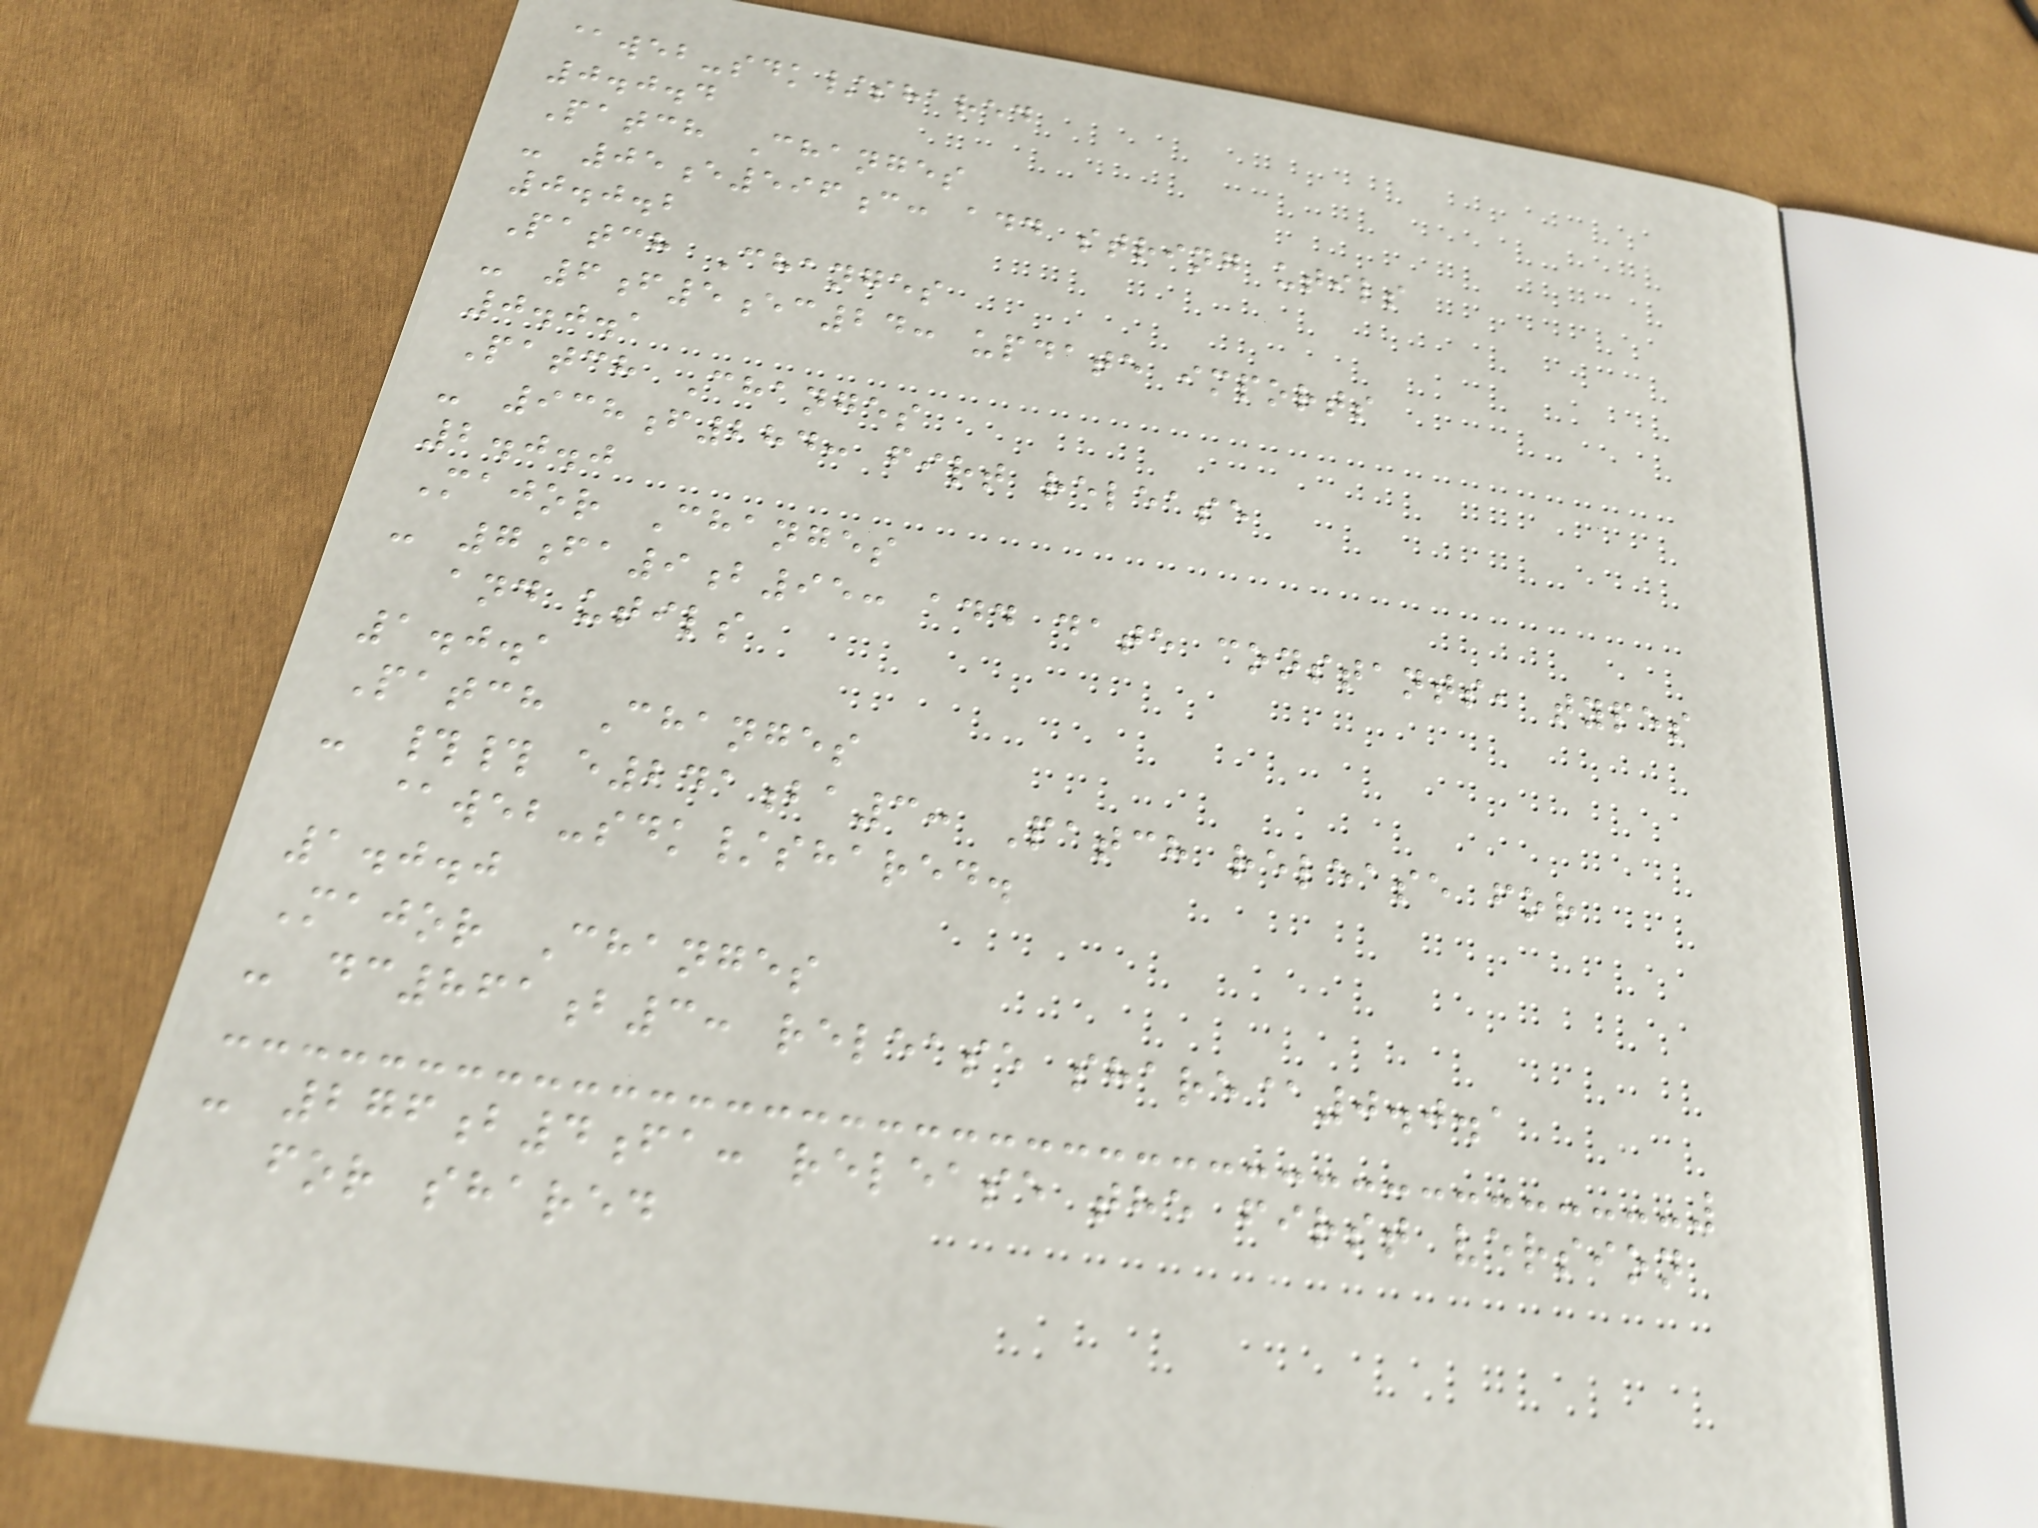@web-sdk/shared
0.0.4
Patch Changes
- 05e596c: add string utils
0.0.2
Patch Changes
- 6f5ec24: update imports
0.0.1
Patch Changes
- 938f284: firt release
2.0.0
Major Changes
- 7fa9b95: add date constants, types
and utils
1.0.1
Patch Changes
- ## e241ba3: Patch release for
@web-sdk/shared.
1.0.0
Major Changes
- dc861b3: release share@0.0.1
- 276b4fa: release the first version
for shared
